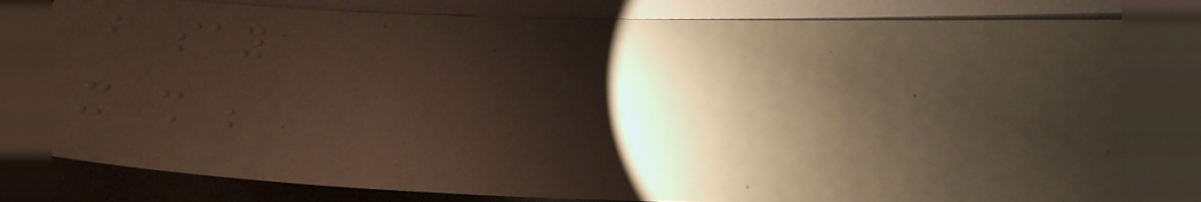but say
it shall be
